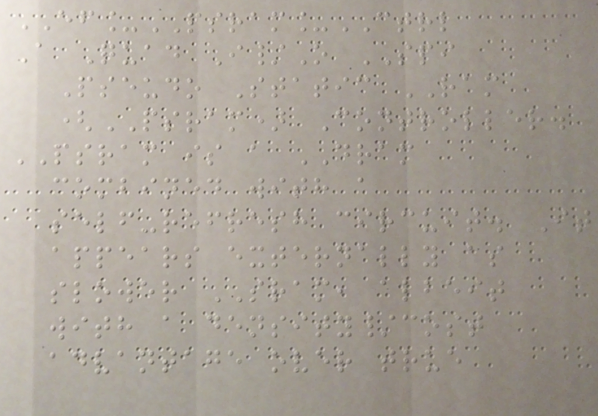EF_PSRAM_CTRL
A Quad I/O SPI
Pseudo Static RAM
(PSRAM) Controller.
PSRAM is a DRAM
combined with a
self-refresh circuit. It
appears externally as
slower SRAM, albeit
with a density/cost
advantage over true
